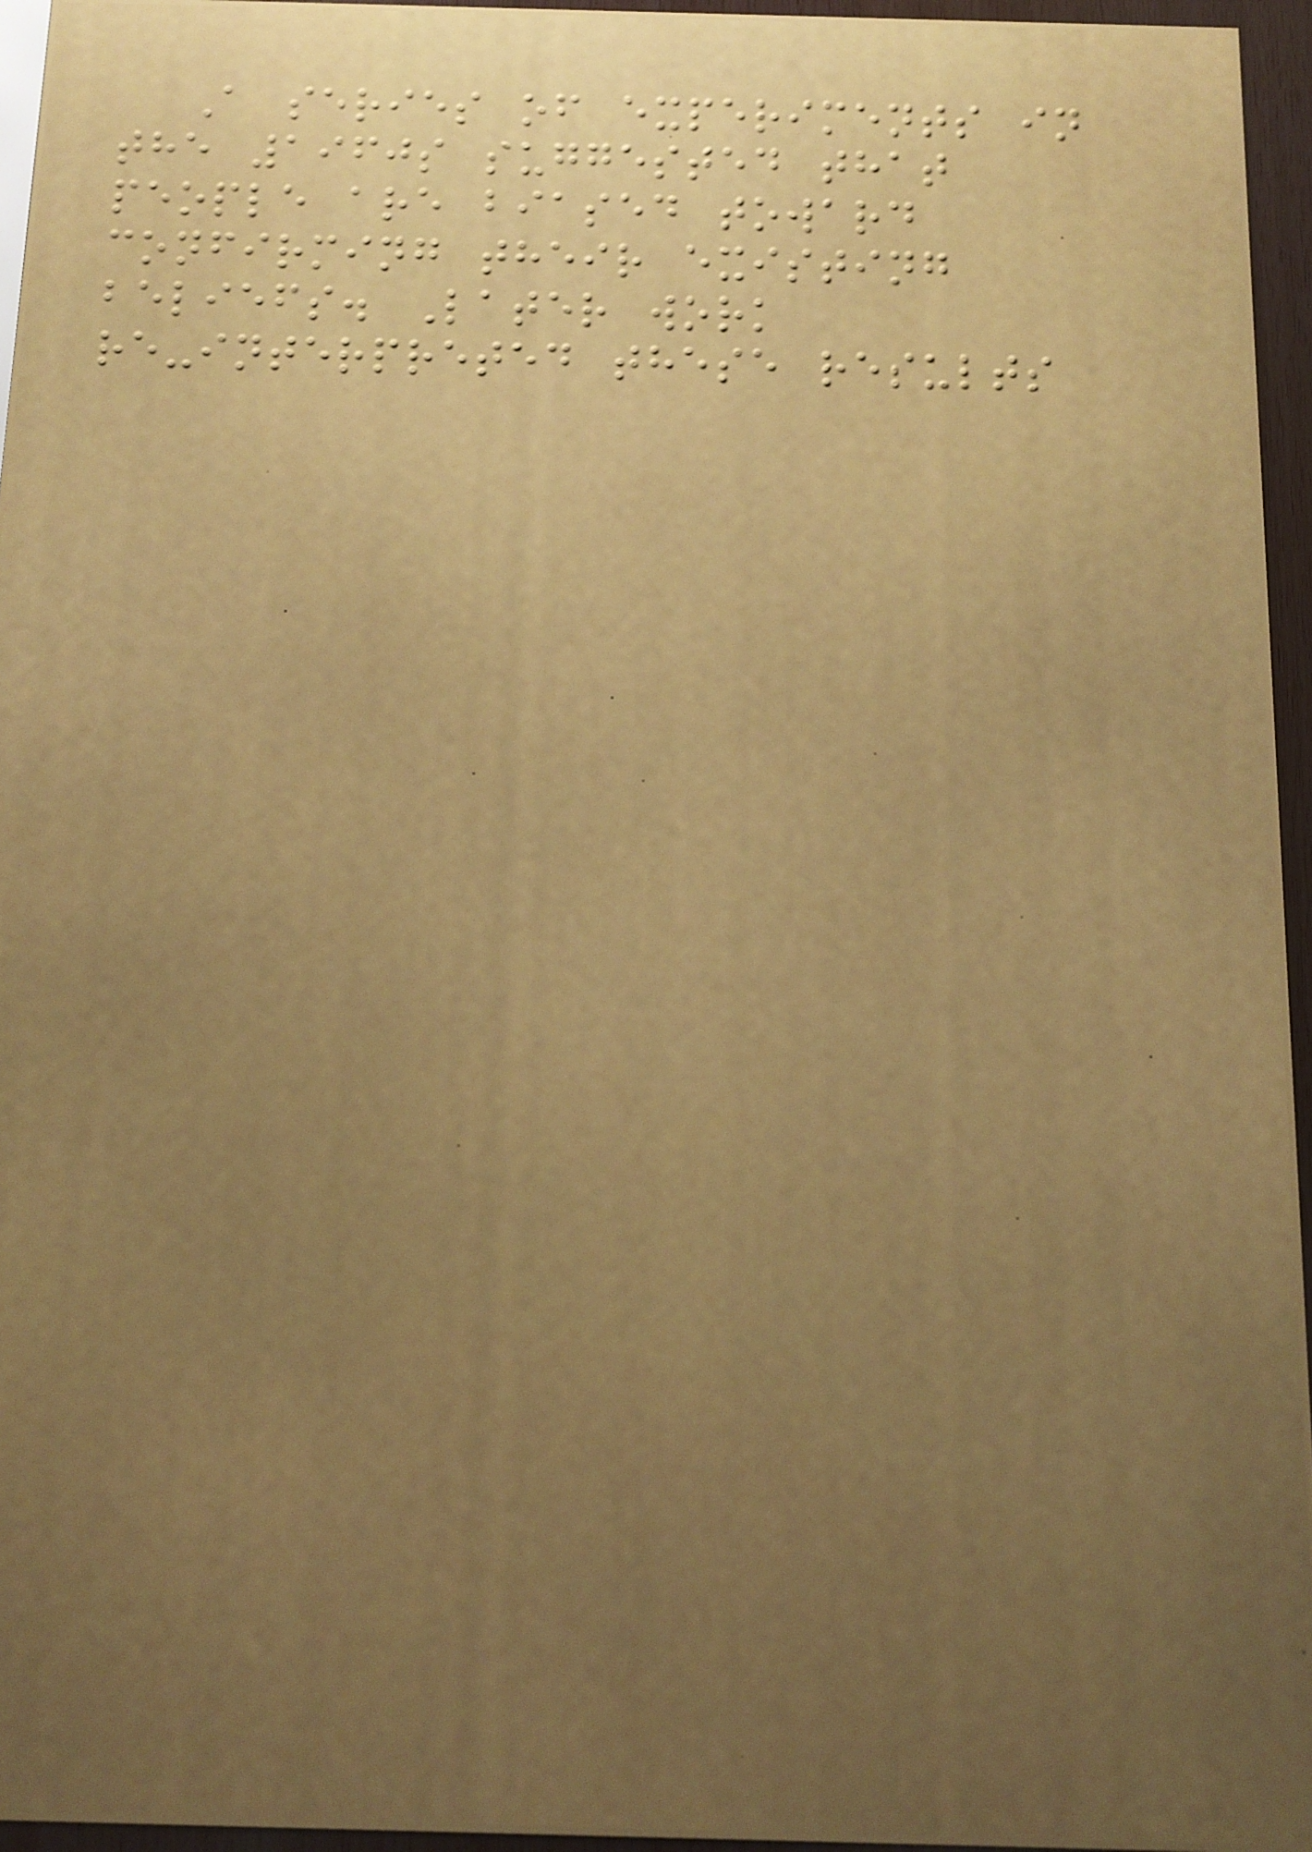A series of experiments in
the 1960s suggested that
people are biased toward
confirming their existing
beliefs. Later work
re-interpreted these results
